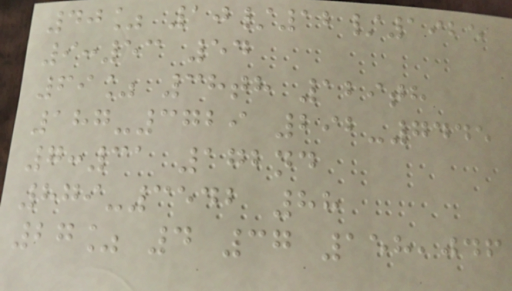40% 10/12/1925
9:53 54
69% 38th 129th
187-3729 292-7445
7:31 172nd
879-3542 88
27% 4 37 158,046
